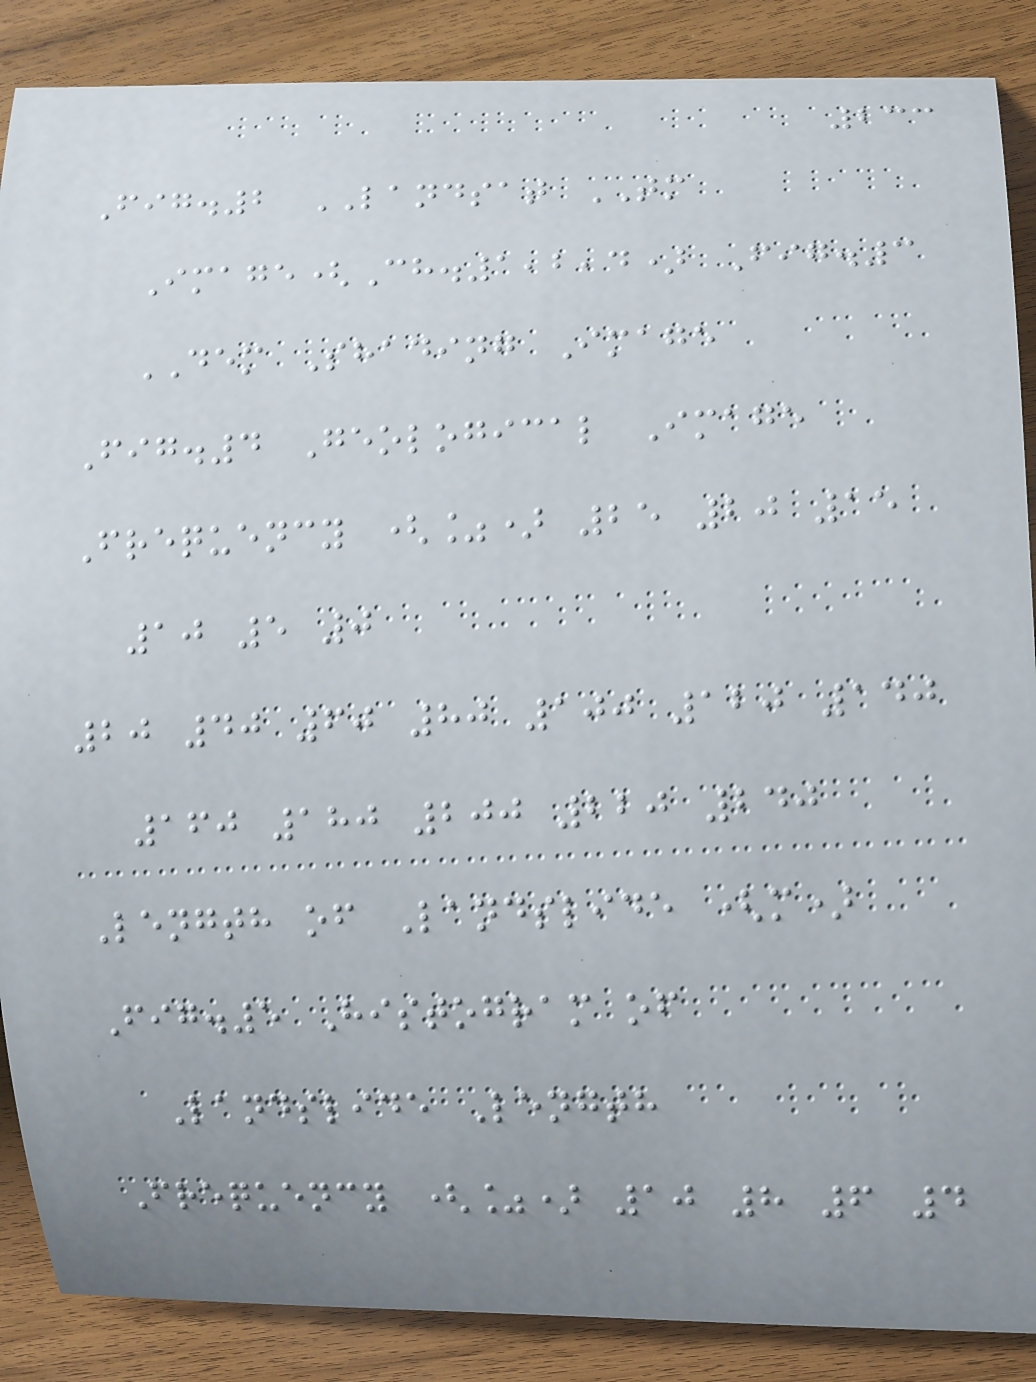233
Fig.2 LANDSAT TM
Image(Ch.1,2,4) Fig.3
DEM Shading Image
Fig.4 Geological Image
Frequency (%) 25 20 15
10 5 0
20 40 60 80 100 120 140
160 180 200 220 240
Length of Landslide (m)
Fig.5 Histogram of
Landslide Length
Frequency (%) 10 8 6 4
